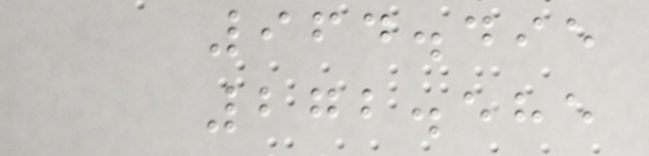964.495
272.585
